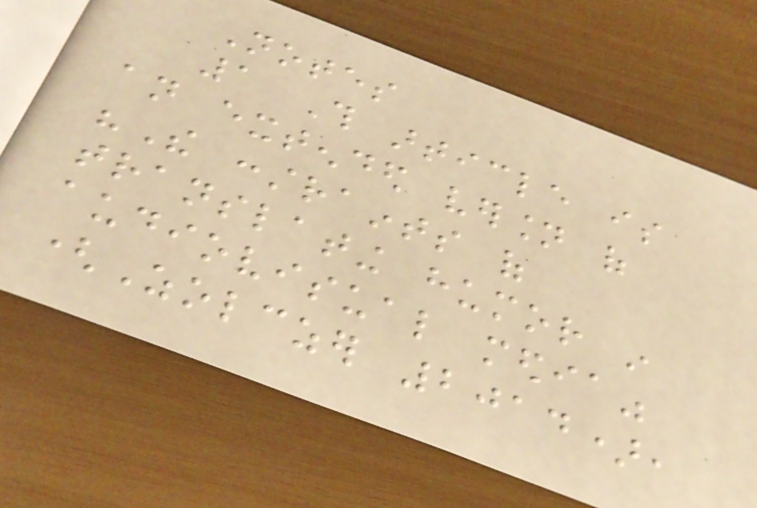Notes
1 This article is
an extended version of
"The constraints of
translating humor in
audiovisual media"
(Zolczer 2014),
